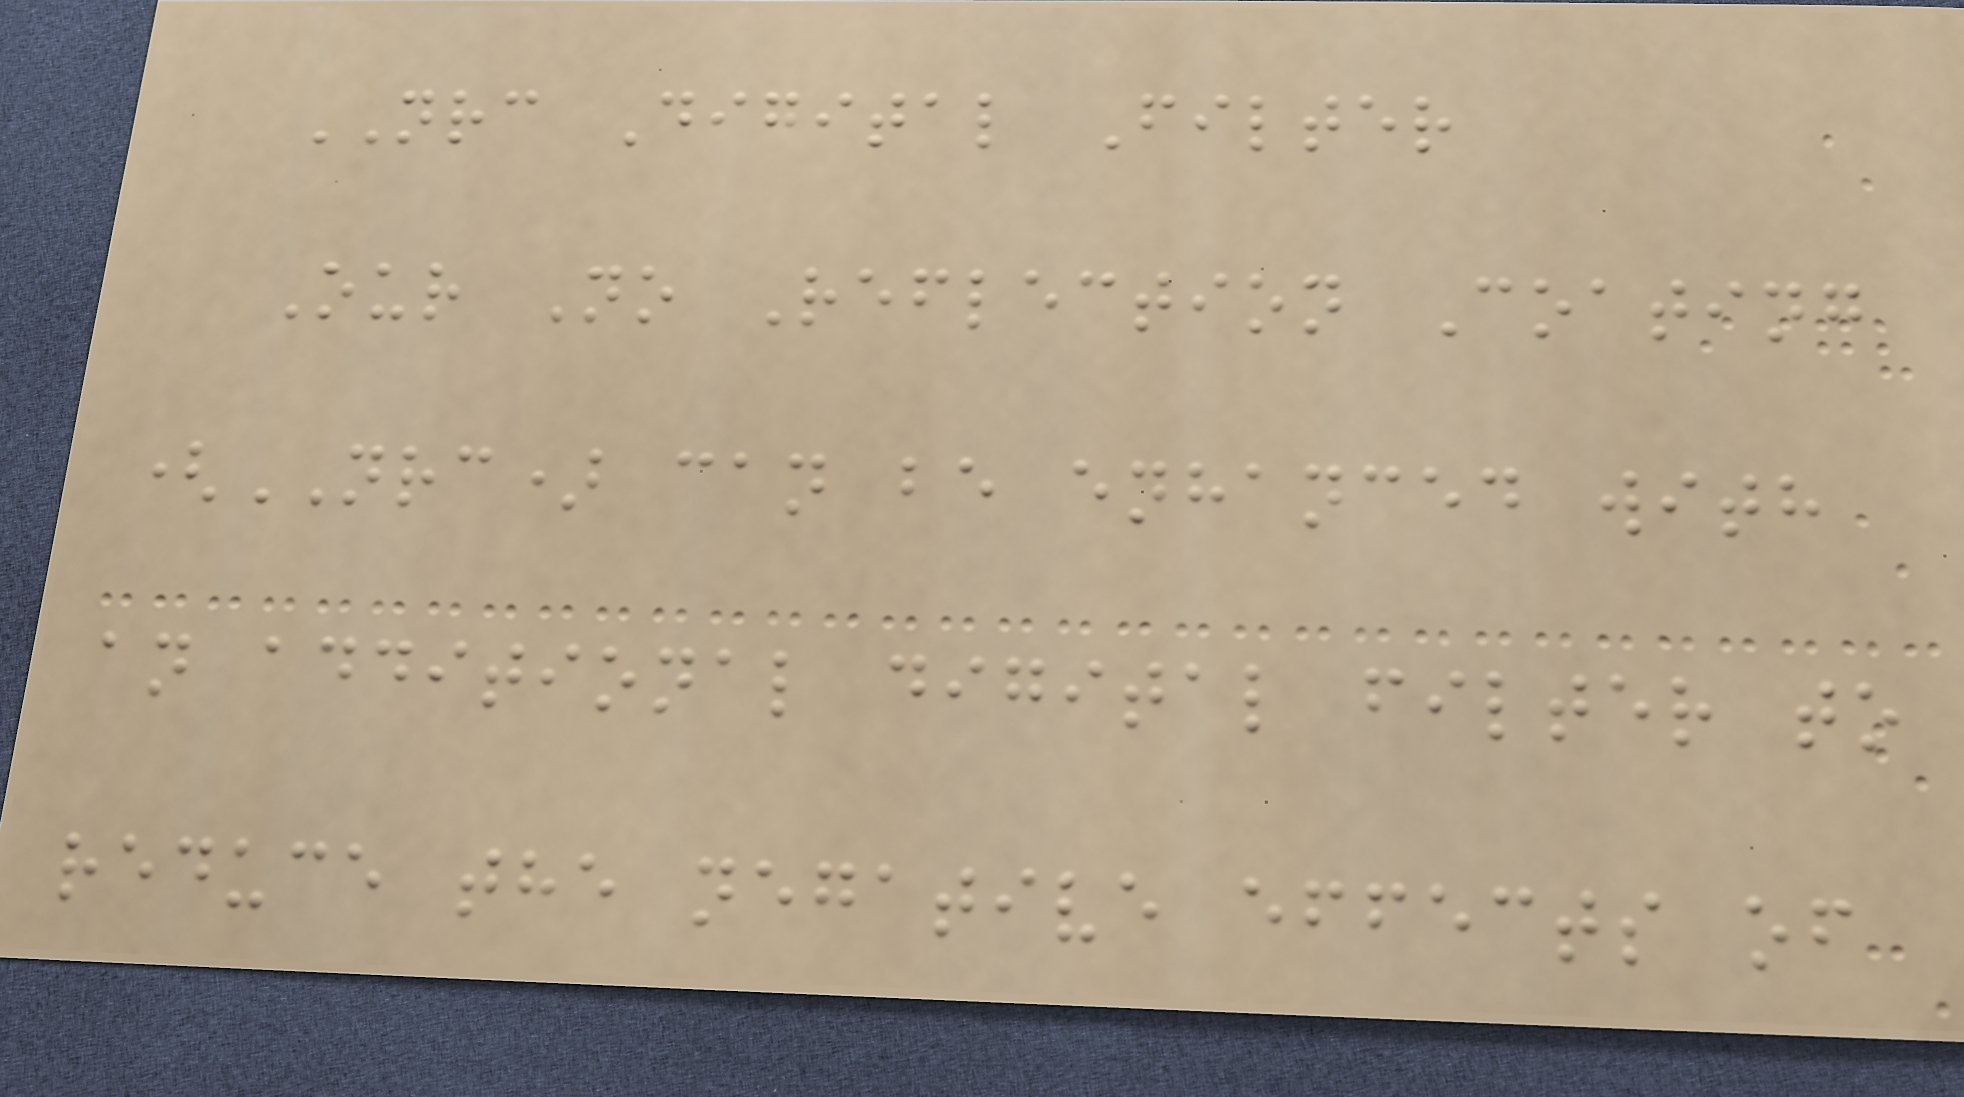NRC Digital Filter
Our No Reflection Coating
(NRC) can be enhanced with
an additional digital filter to
reduce the negative effects of
